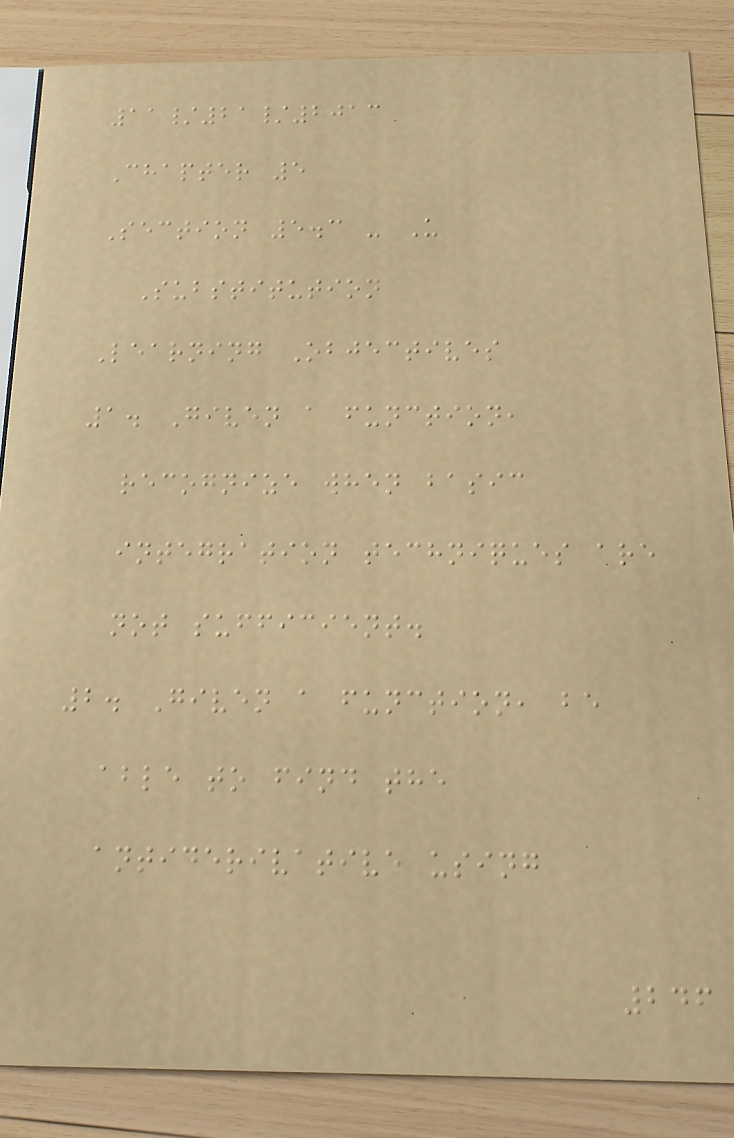11/21/2013
Chapter 5
Section 5.3 - U
Substitution
Learning Objectives
1. Given a function,
recognize when basic
integration techniques are
not sufficient.
2. Given a function, be
able to find the
antiderivative using
246
